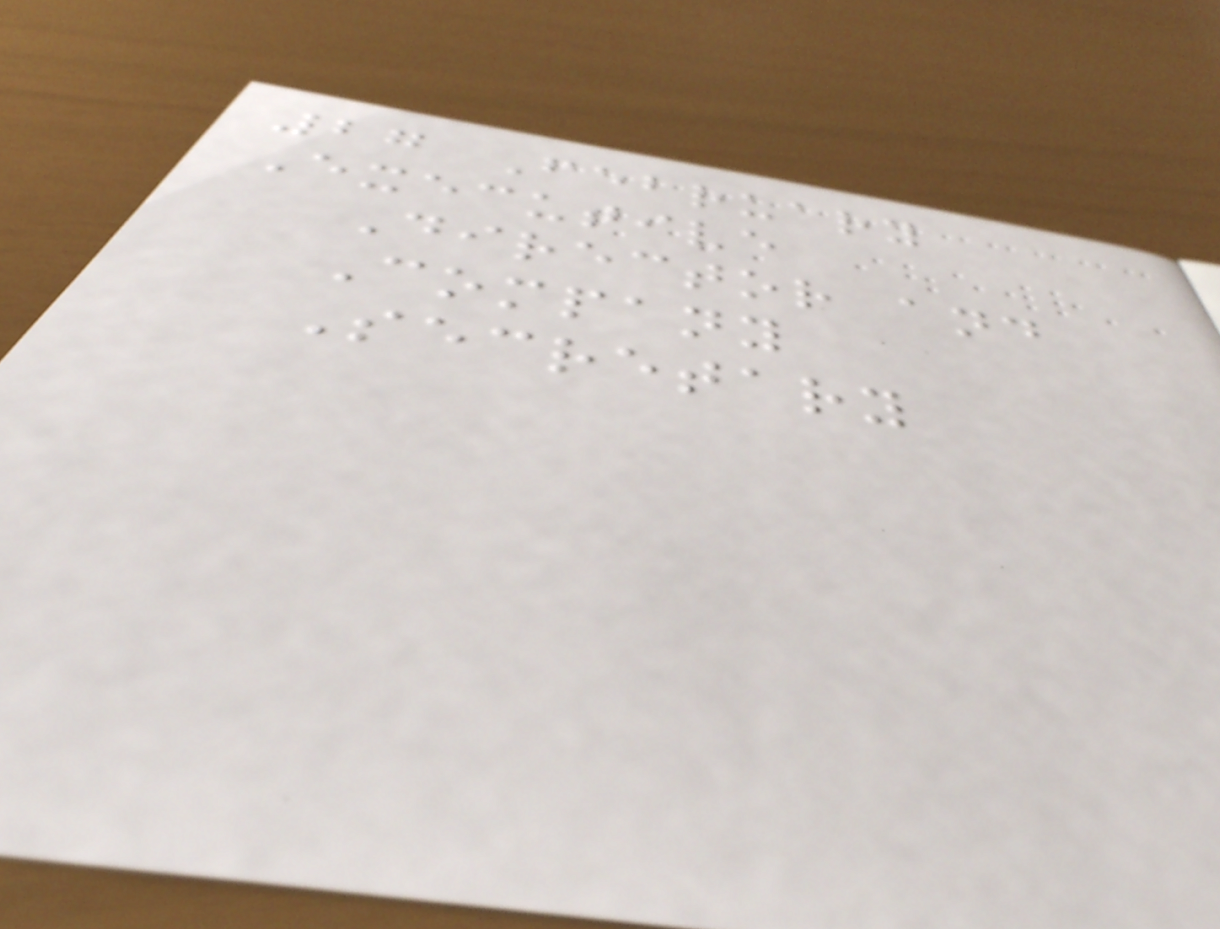27 February
Executive
Director and
Company
Secretary
